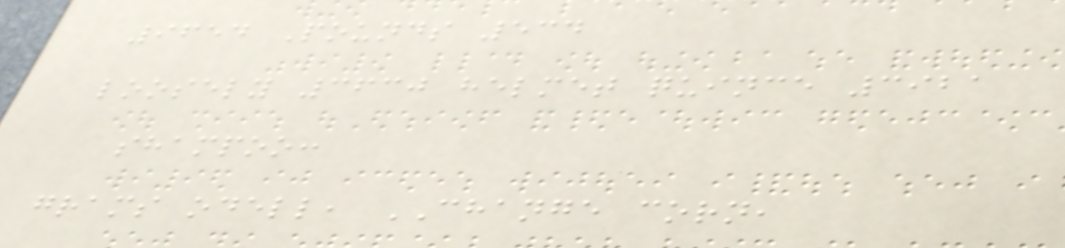9654 Pounds 534
loosely 3630 helmet quince 3921
shampoo:
grams odell, CHANGE corn,
